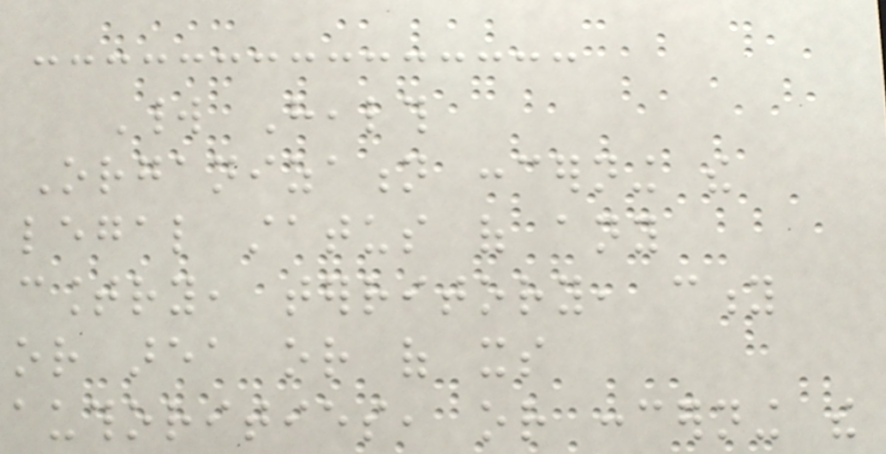World Health
Organization concerning the
legal status of any
country, territory, city
or area or of its
authorities, or concerning the
